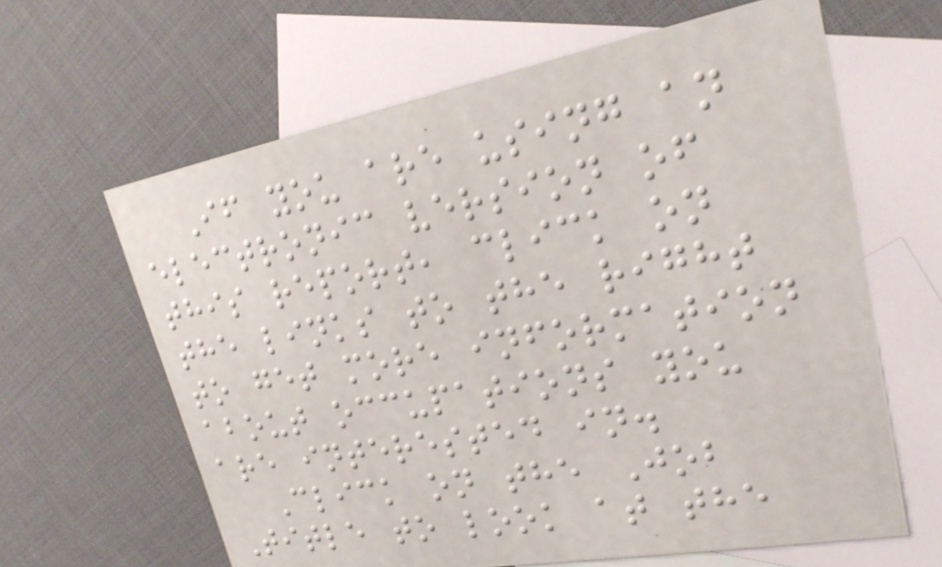If you are using an
electronic version of
this report, click on
the links to the right
to get more information
about occupations you
are interested in.
Click on the Job
Title to look at the
